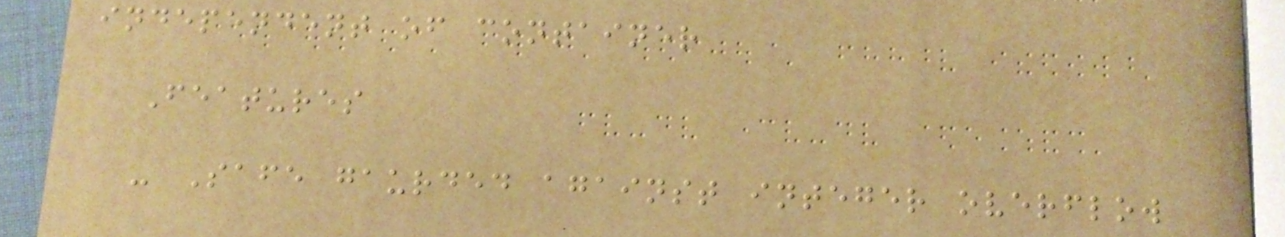independent of container
Features
- Safe gaurded against integer overflow
